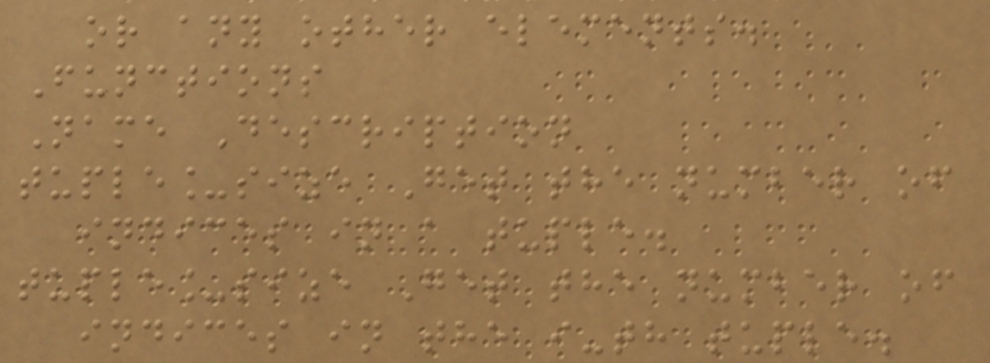or any other elements.
Functions
Name Description
tuple_size Get the number of
indices in a tuple.
tuple_size Get the number of
indices in the i-th tuple.
